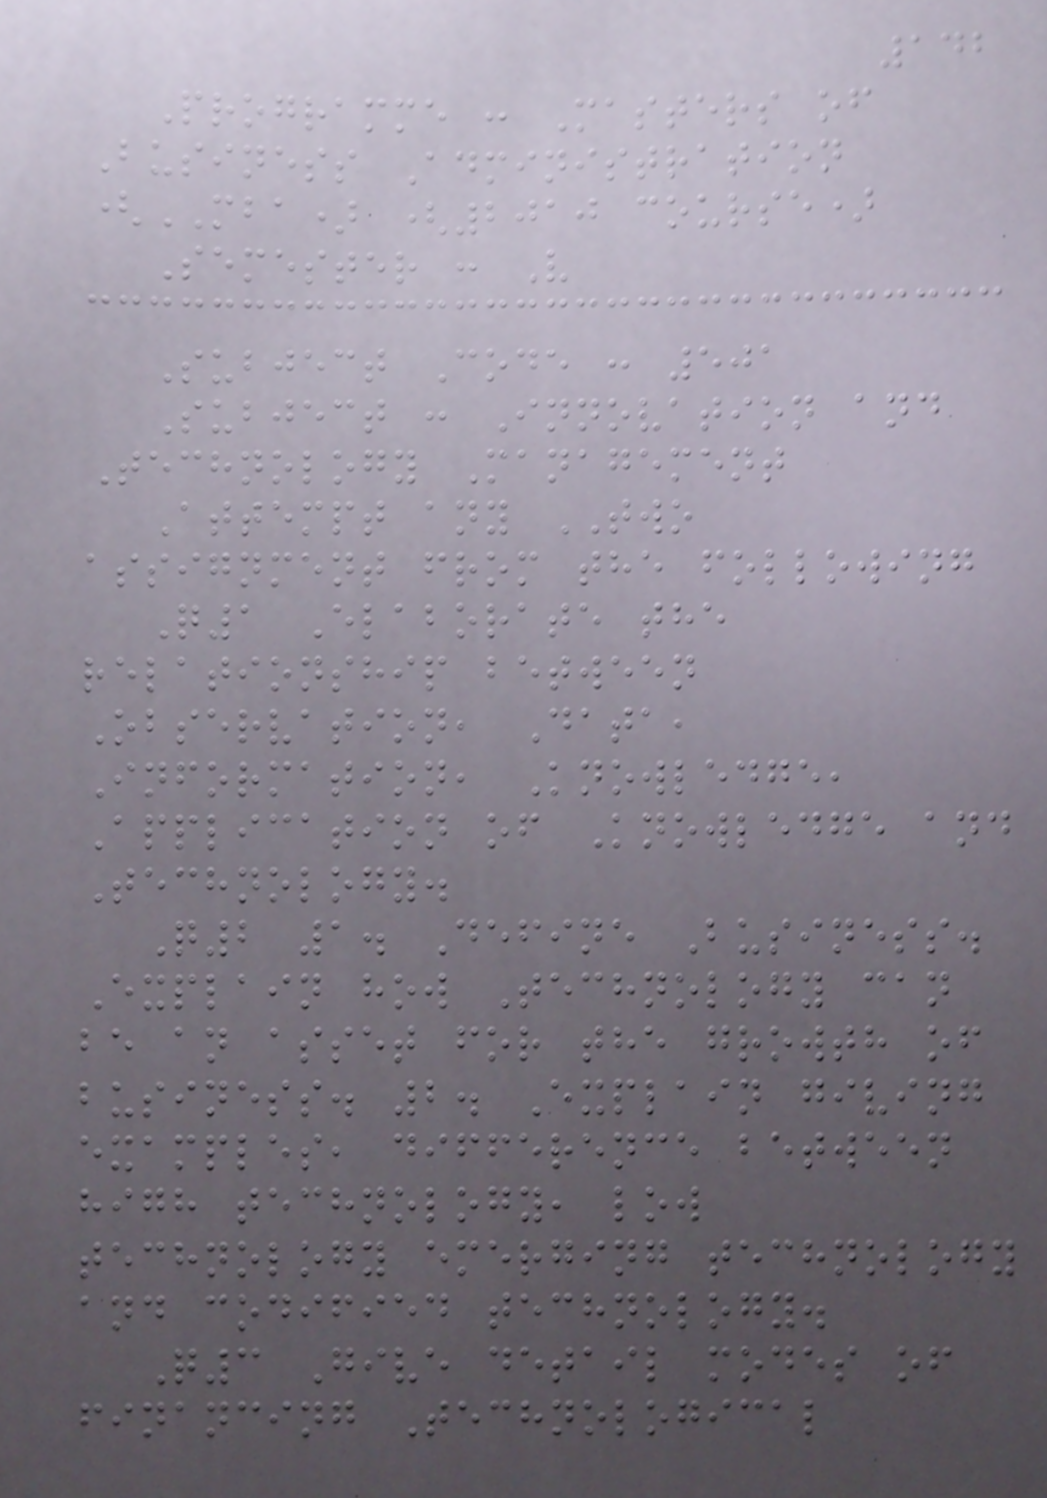142
Programme : Masters of
Business Administration
(MBA) (2010 course)
Semester : V
Subject Code : 501
Subject : Innovation and
Technology Management
Attempt any TWO
assignment from the following
Q1 Elaborate the
relationship between
Observation, Data,
Information, Knowledge,
Application of Knowledge and
Technology.
Q2 1. Define Business.
Explain how Technology can
be an asset for the growth of
business. 2. Explain giving
examples, difference between
high technology, low
technology emerging technology
and codified technology.
Q3 Give detail modes of
financing Technological
